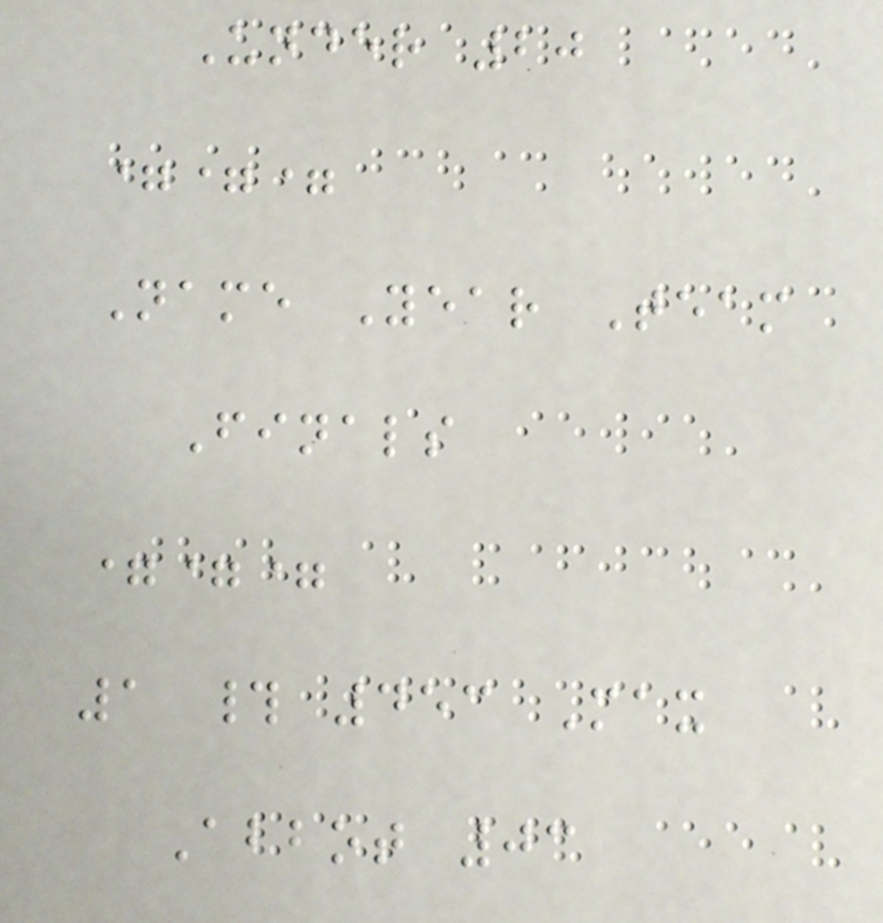Under 20
===
Name Year Team
Finals
===
1 # 453 Max
Abbot 03
